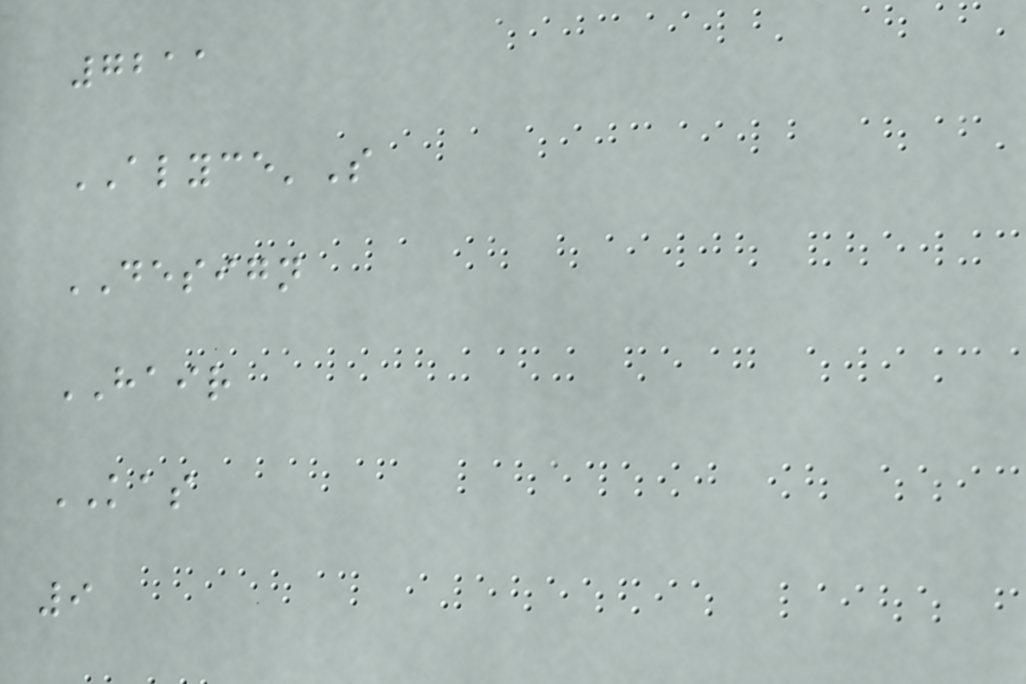7211
ALYCE'S
DESIGN
HAIR
KAS
9
